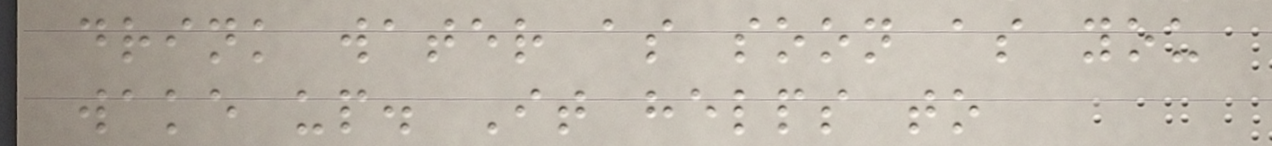drink water as soon as you
wake up. It helps to
